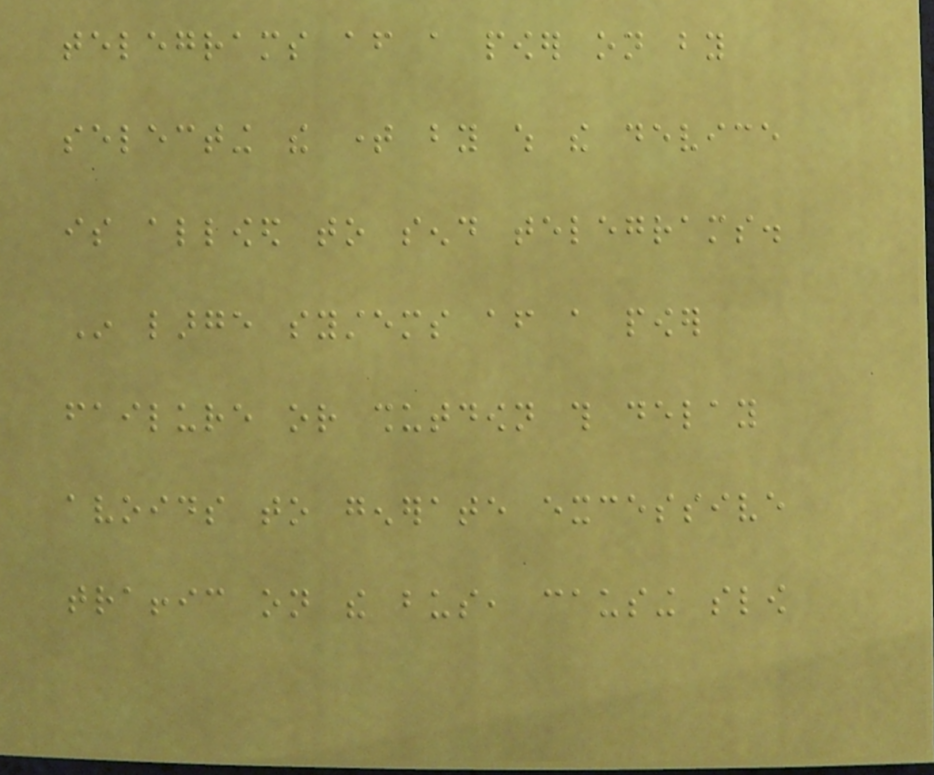telegrams after a power on by
selecting the time by which the device
is allowed to send telegrams.
In large systems after a power
failure or shutdown this delay
avoids to generate excessive
traffic on the bus, causing slow
